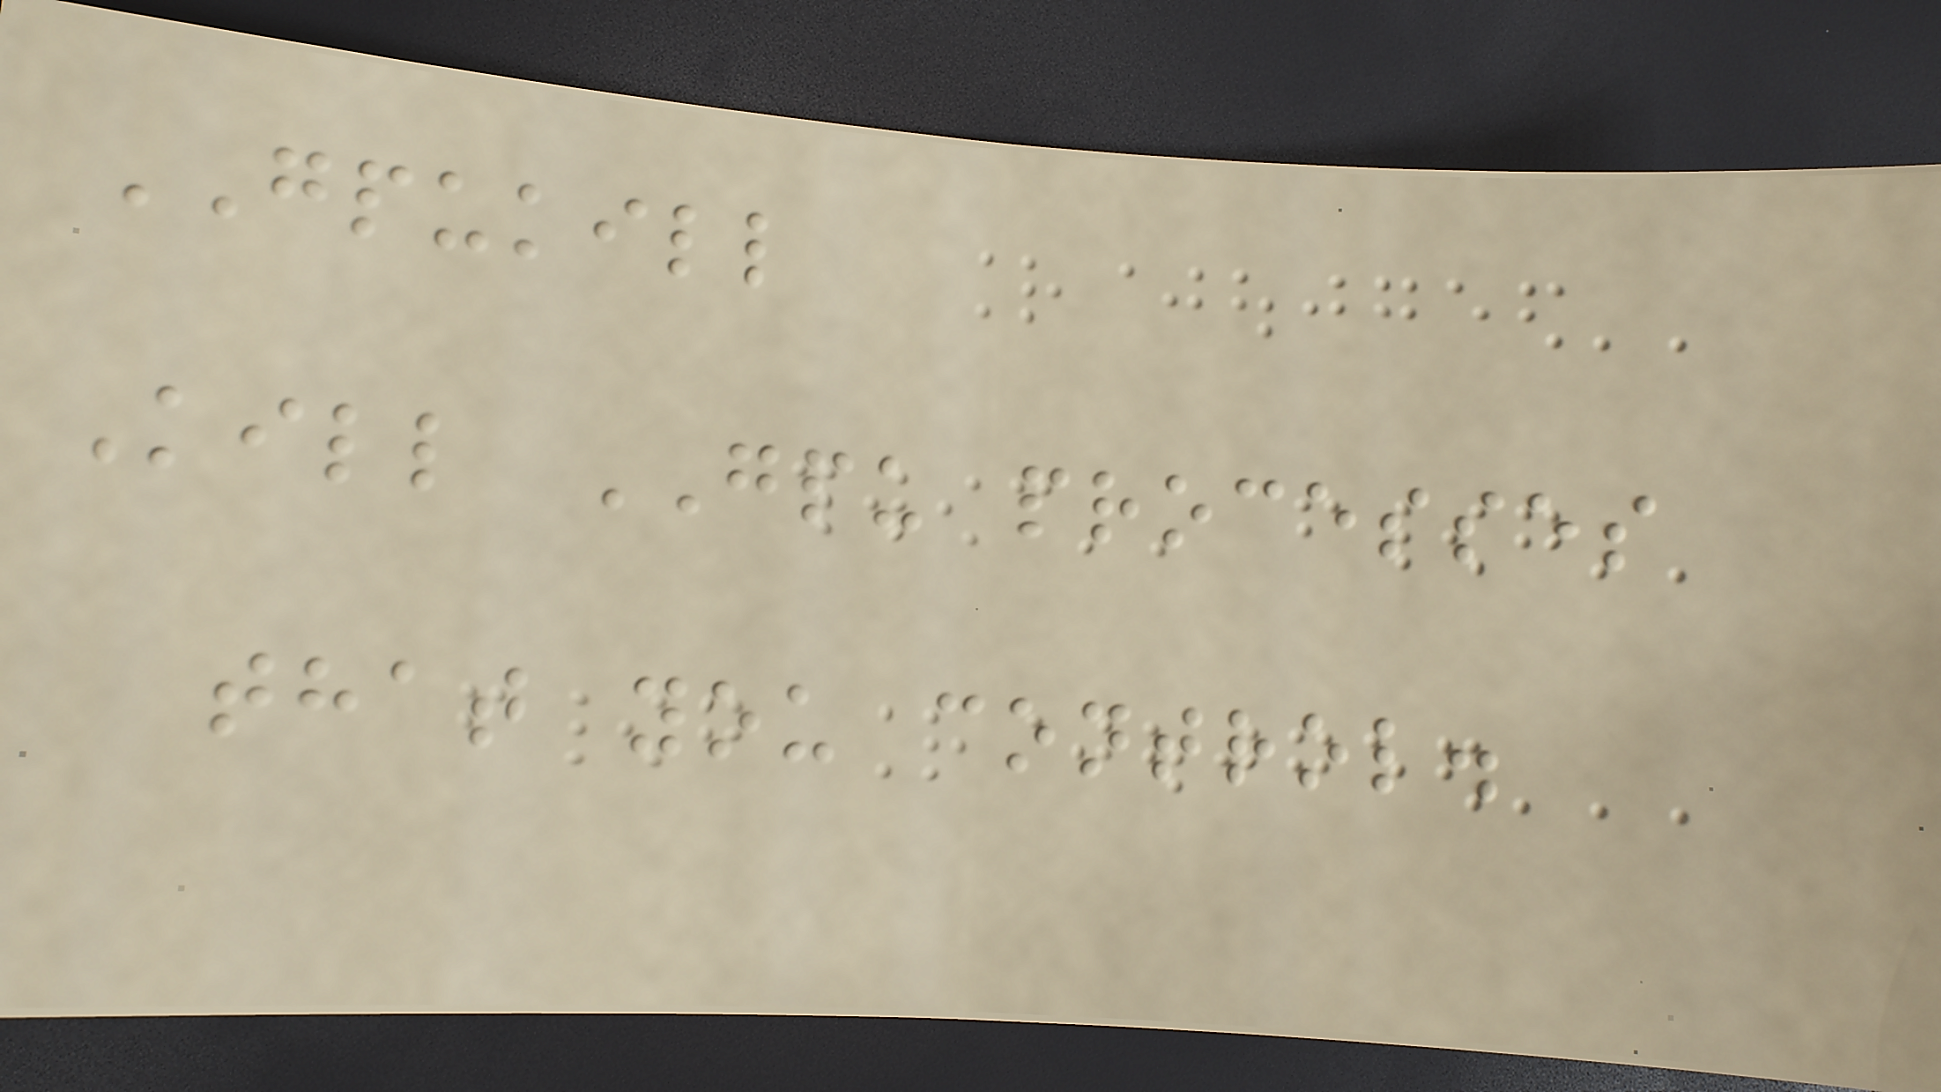GPUKILL
Kill GPU processes
that you control.
